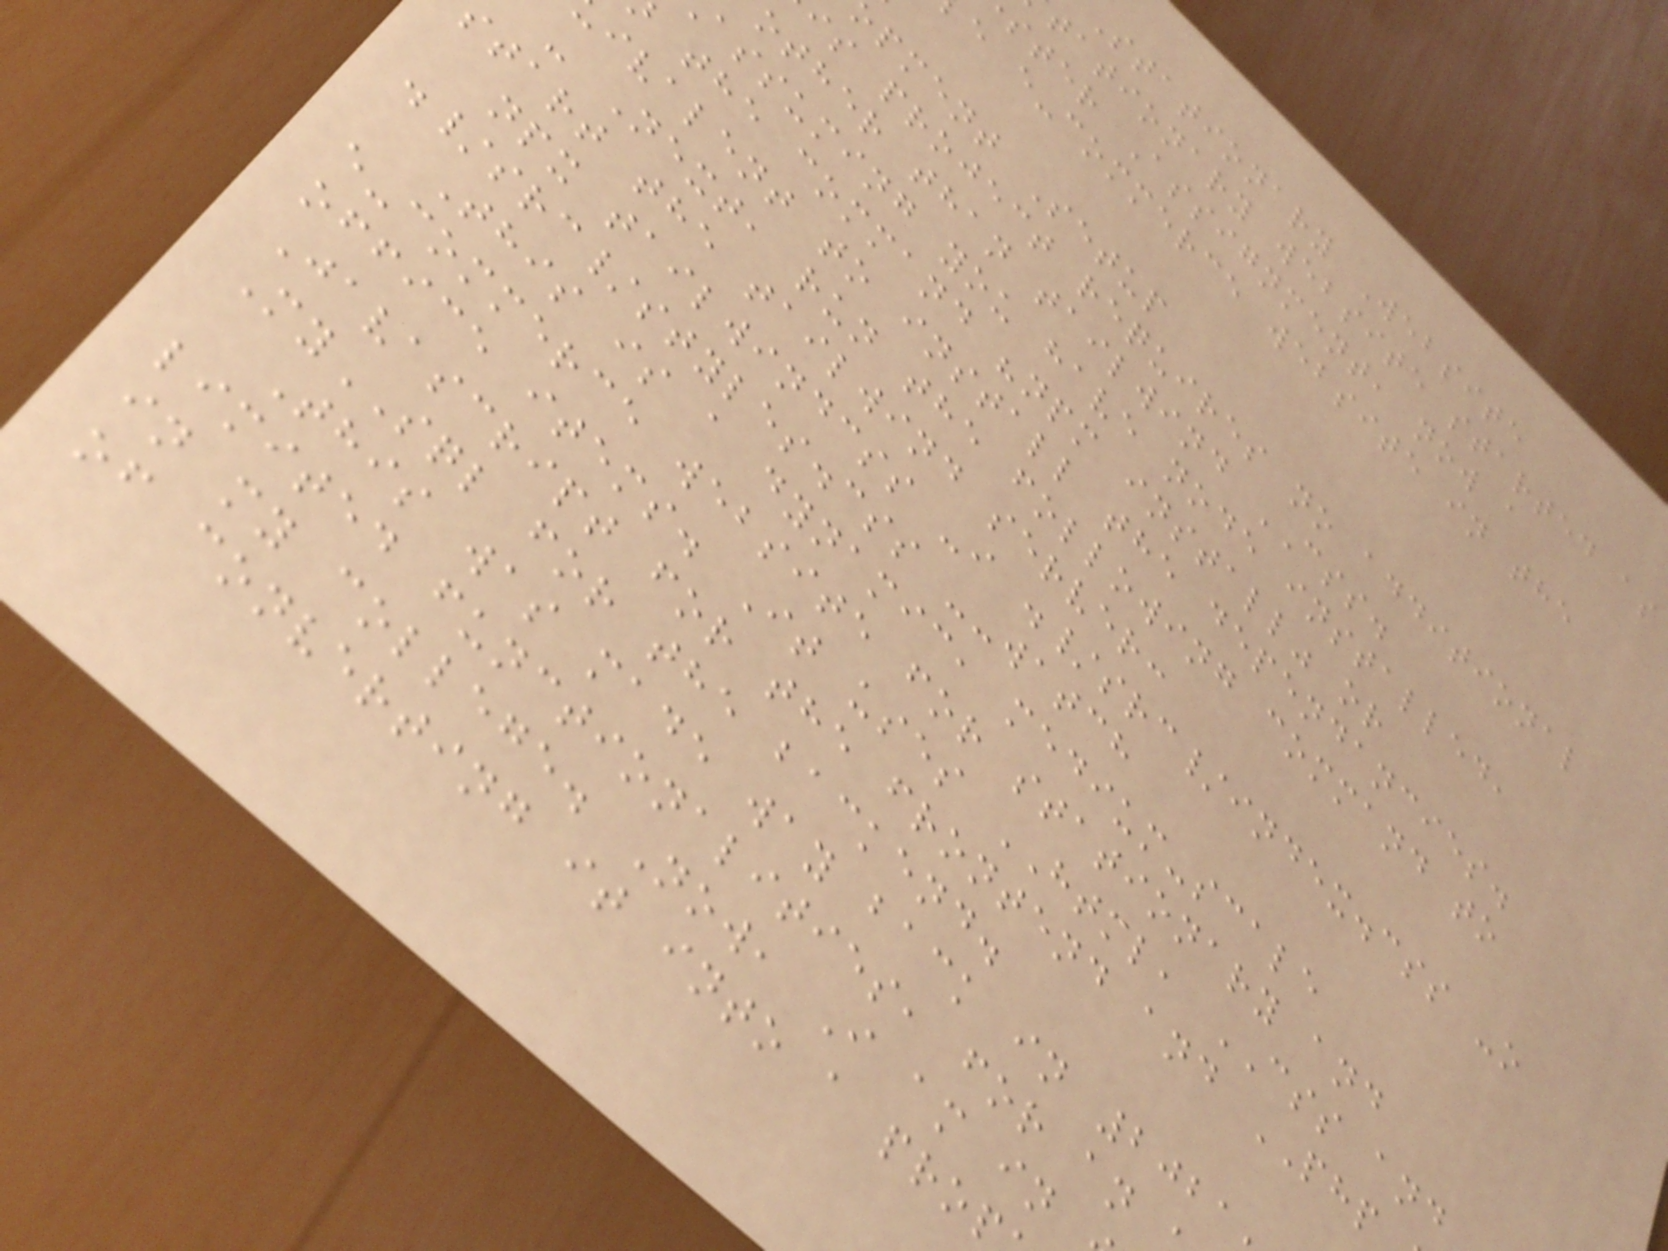Stationary Website
tationary website started as
ster Assignment, now a
e e-commerce website in the
pment Setup
is project requires no additional
other than tailwind CSS.
assuming you have node installed,
the command "npm install" or
ivalent to install the dependancies.
- Next, run the following command to
start the tailwind server:
npx tailwindcss -i ./src/index.css -o
./src/styles.css --watch
This is a dynamic, medium-scale
e-commerce website for stationary and
office items. It uses HTML, CSS and
Javascript for the frontend and PHP
MySQL for the backend.
This was made way back in 2021
limited functionalities, for an
in my college. Now, I am in
of converting it into a prop
